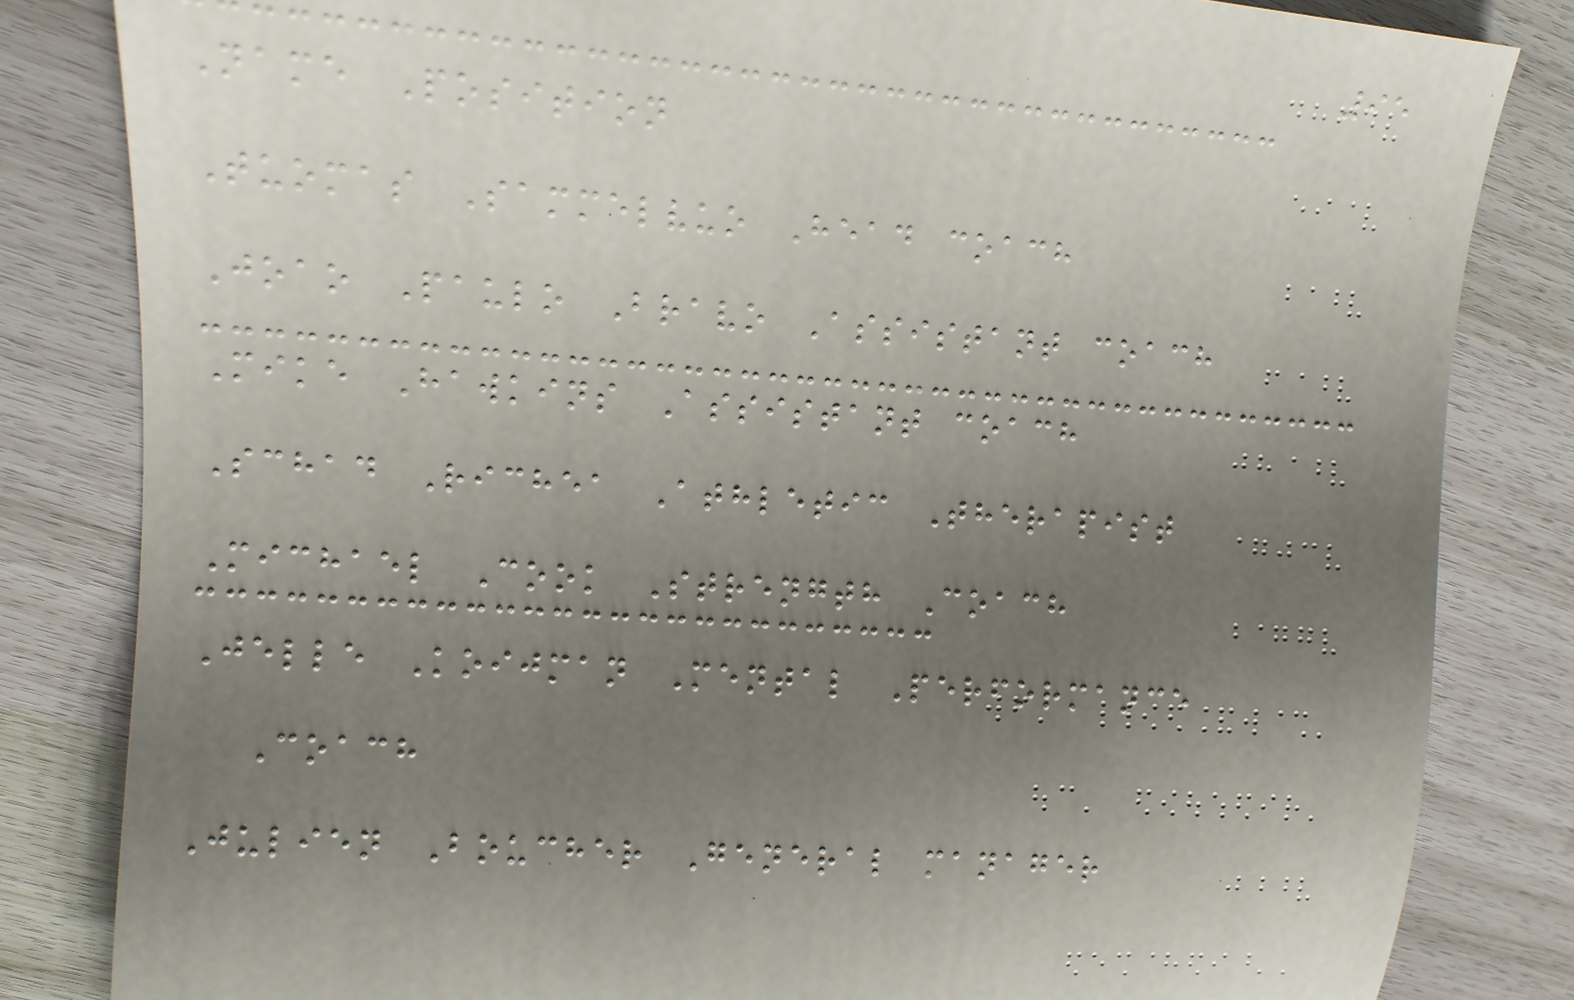95
Name Position
Tuomas Sammelvuo Head coach
Joao Paulo Bravo Assistant coach
Mike Hawkins Assistant coach
Schad Richea Athletic Therapist
Michael Cook Strength Coach
Jelle Koijman Mental Performance
Coach
Julien Boucher General manager
